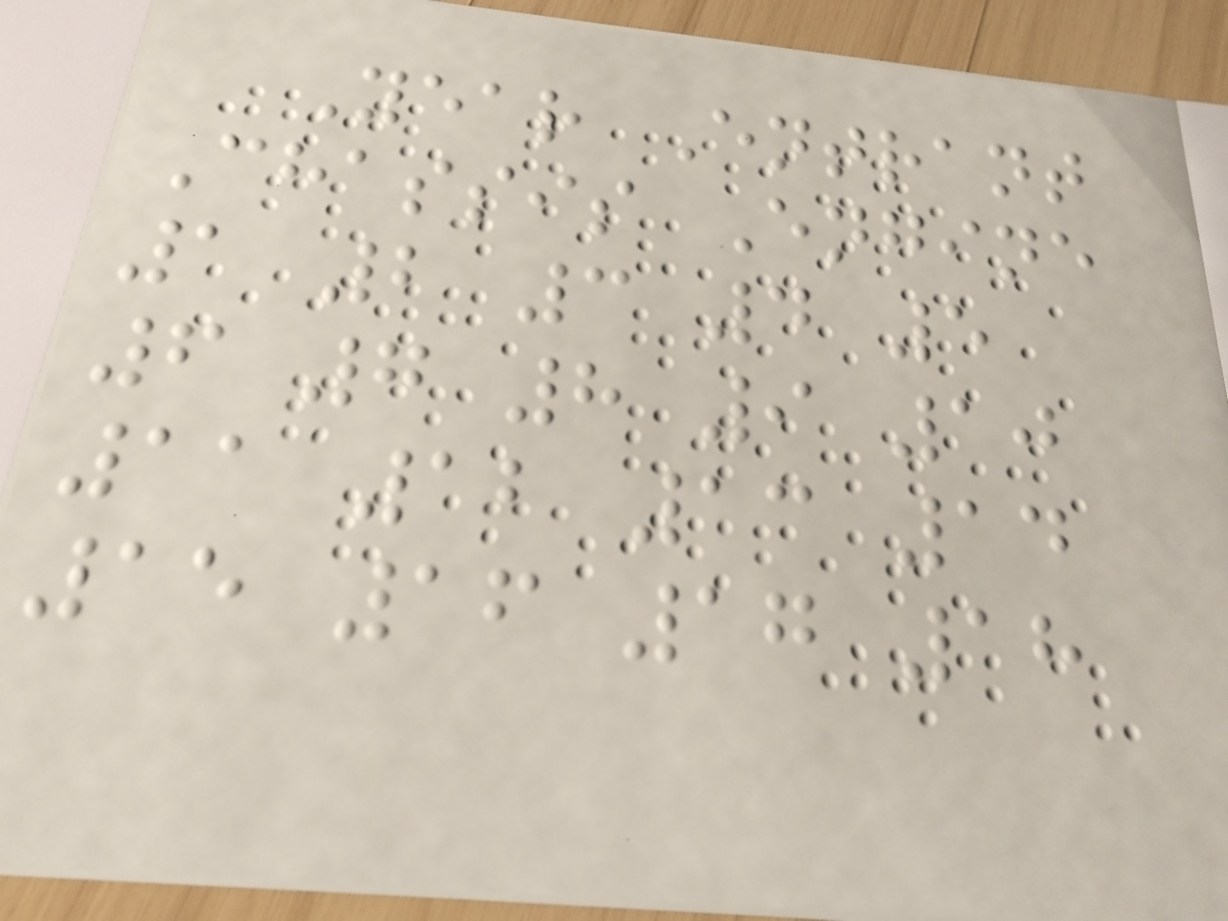Year Entrant
Chassis Engine
1 2 3 4 5
6 7 8 9 10
11 12 13 14
15 16 17 18
